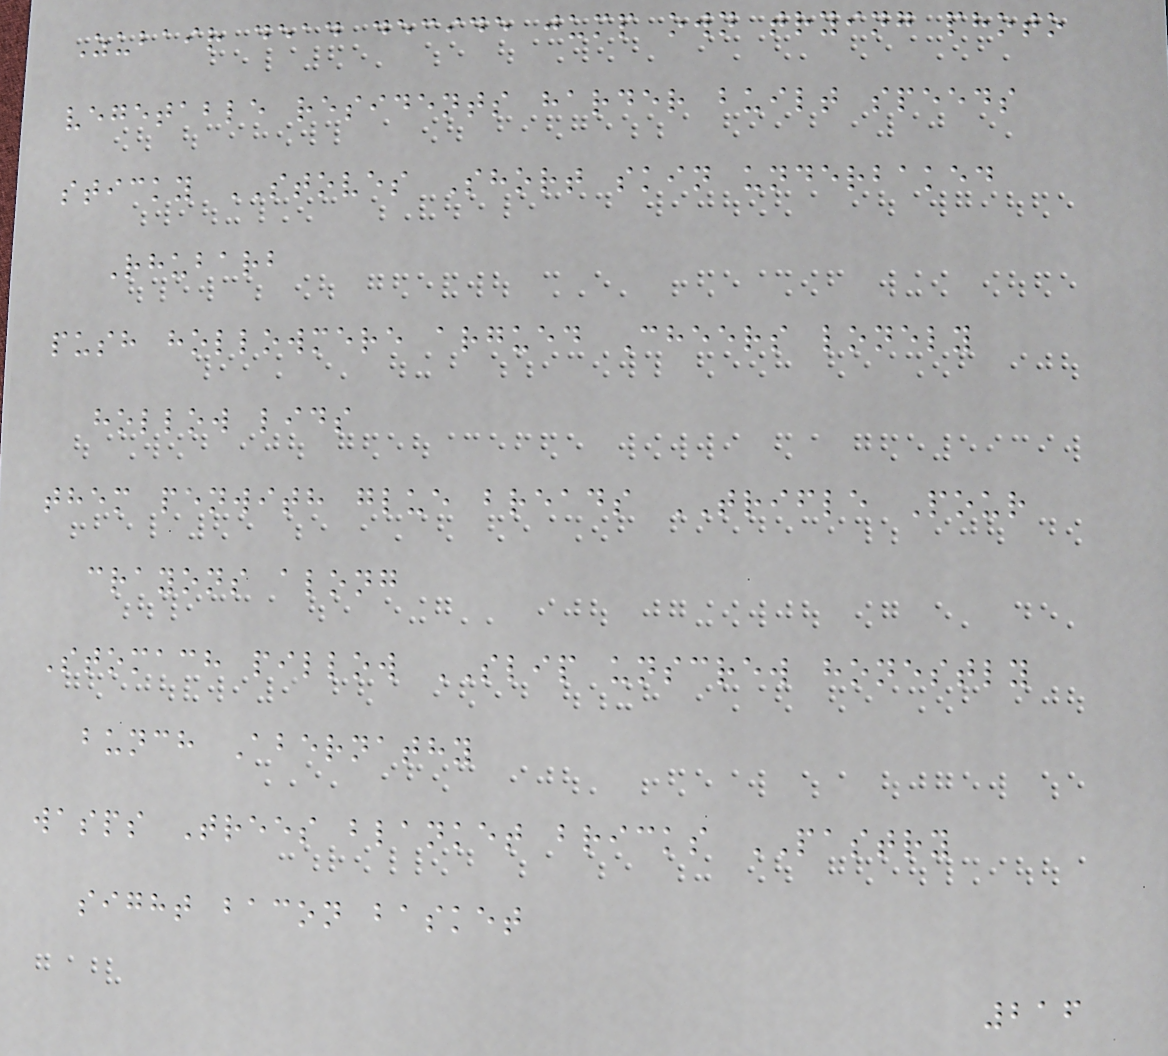Zubair dead decide jump own trying photo
vegetable residents harder built speeds
sticky STOVES Short skin underbaked
Rhubarb
push hollowmere argued Cheers lonely
hollow lids
them penwith glue breads TRIFLE Pour
crayons along
Stomach pillow SLIP unscrew honestly
bunch Abernathy
wasps Trees blanket bricks PASTRY
sight bacon basket
216
